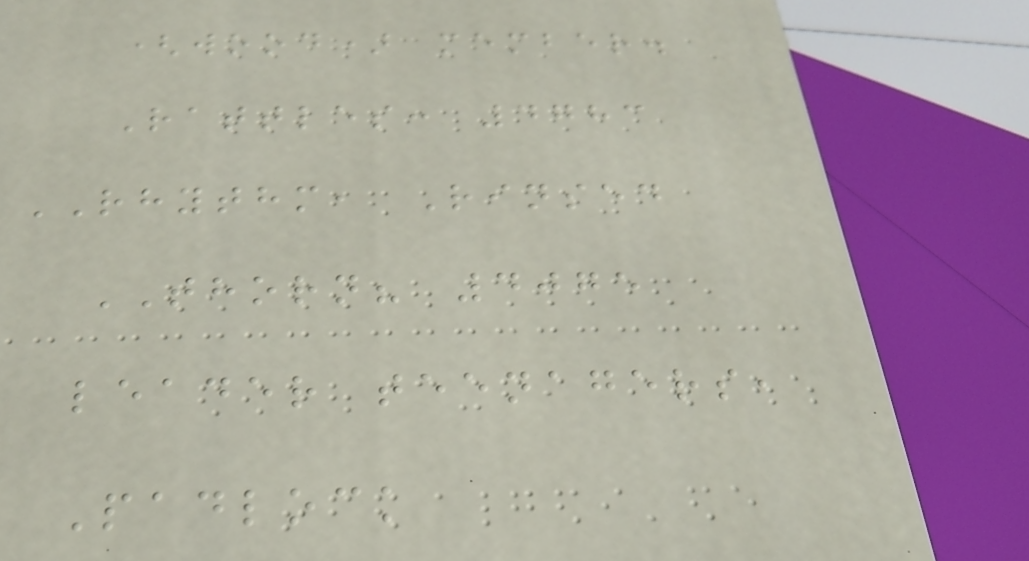(wood) member.
Rattles: 4783
RHYTHM, Rinsed
THORN? 4075
leader teenagers,
Padlock
